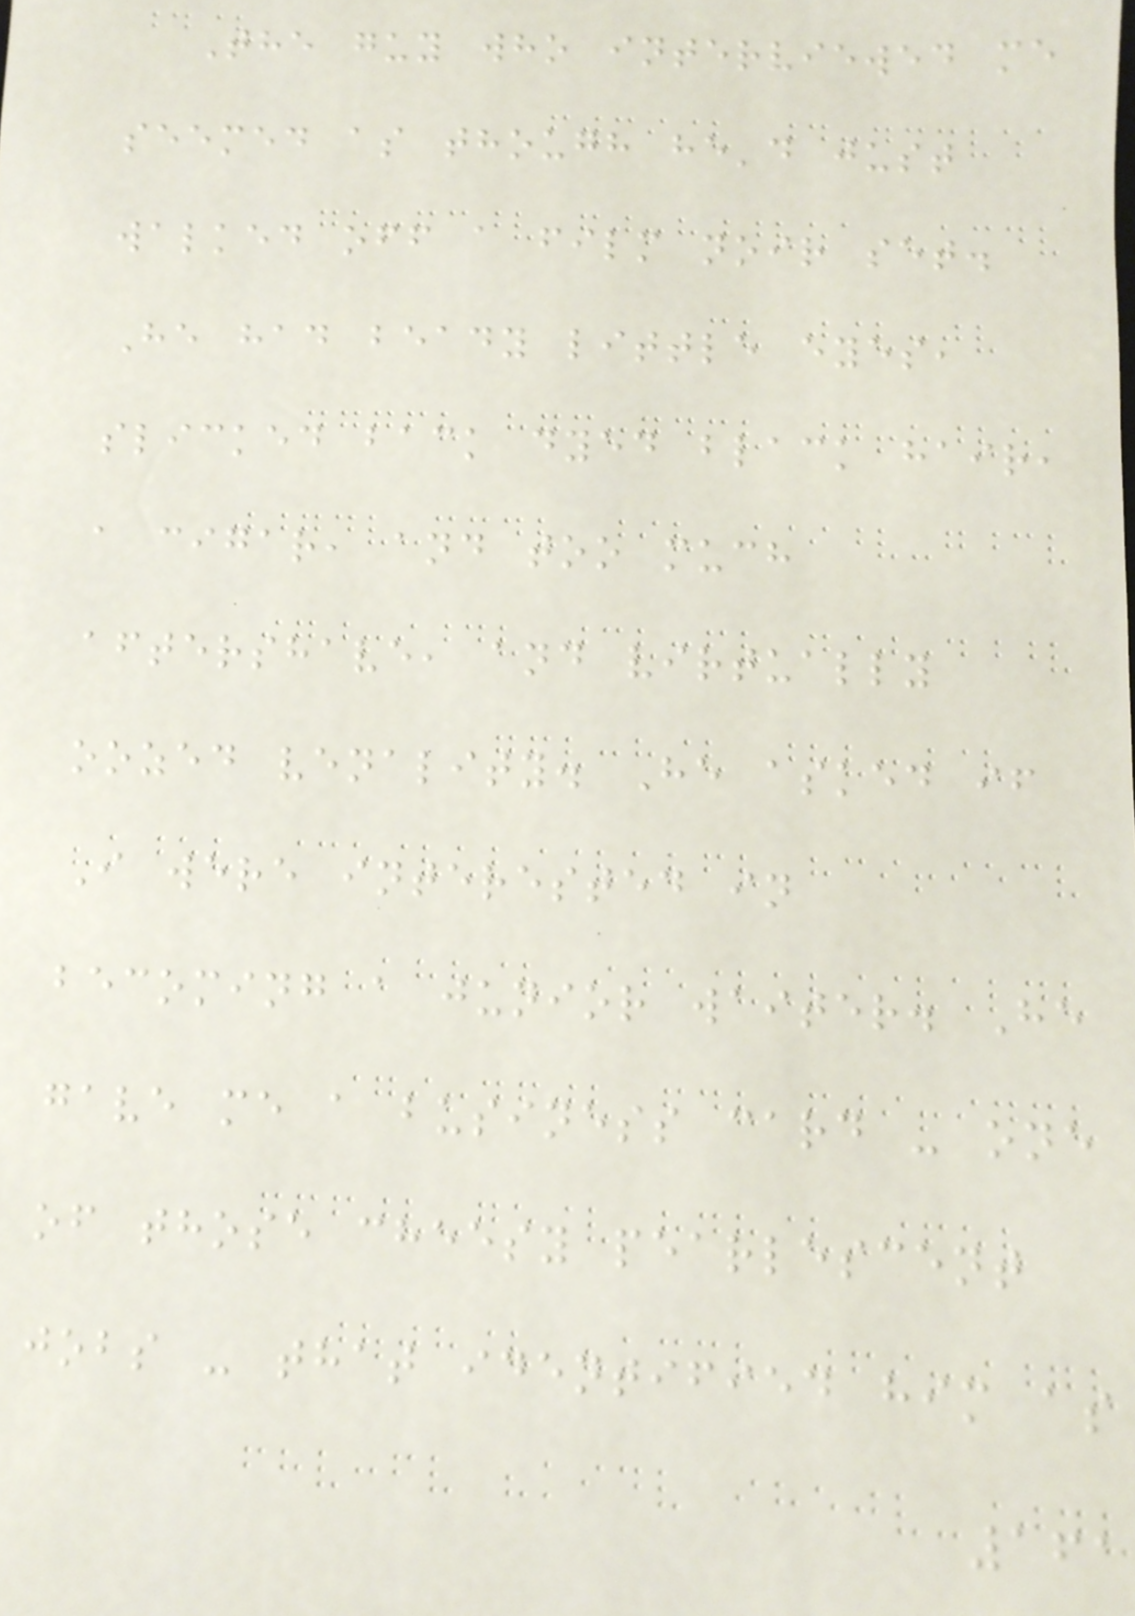The guy who interviewed me
seemed as though he'd just
walked off a film noir set.
He had beady little eyes,
slicked back dyed black hair,
a cigar, and too much
aftershave, and virtually
oozed venality. He asked if
I were interested in
becoming a junior waiter. He
gave me a business card - one
of those cheesy pearlescent
jobs - that identified him as
161
